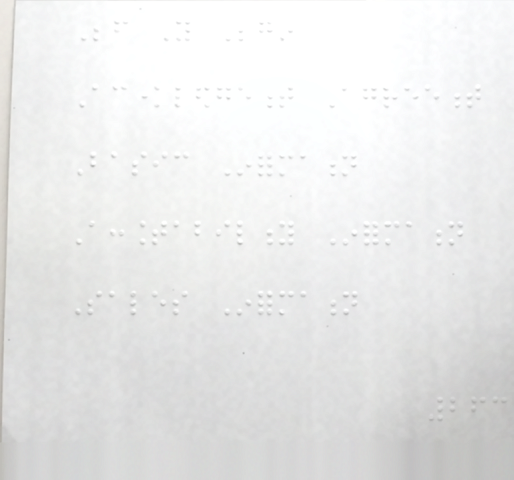Before You Begin
Acknowledgement Agreement
Basic Information
Accountability Information
Sales Information
263
